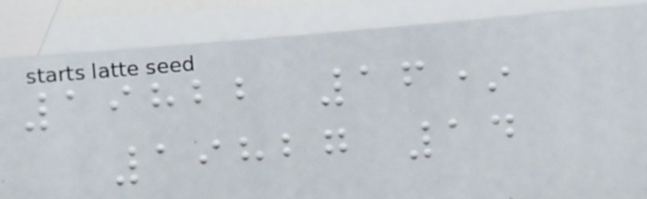19822 16*
19827 14
